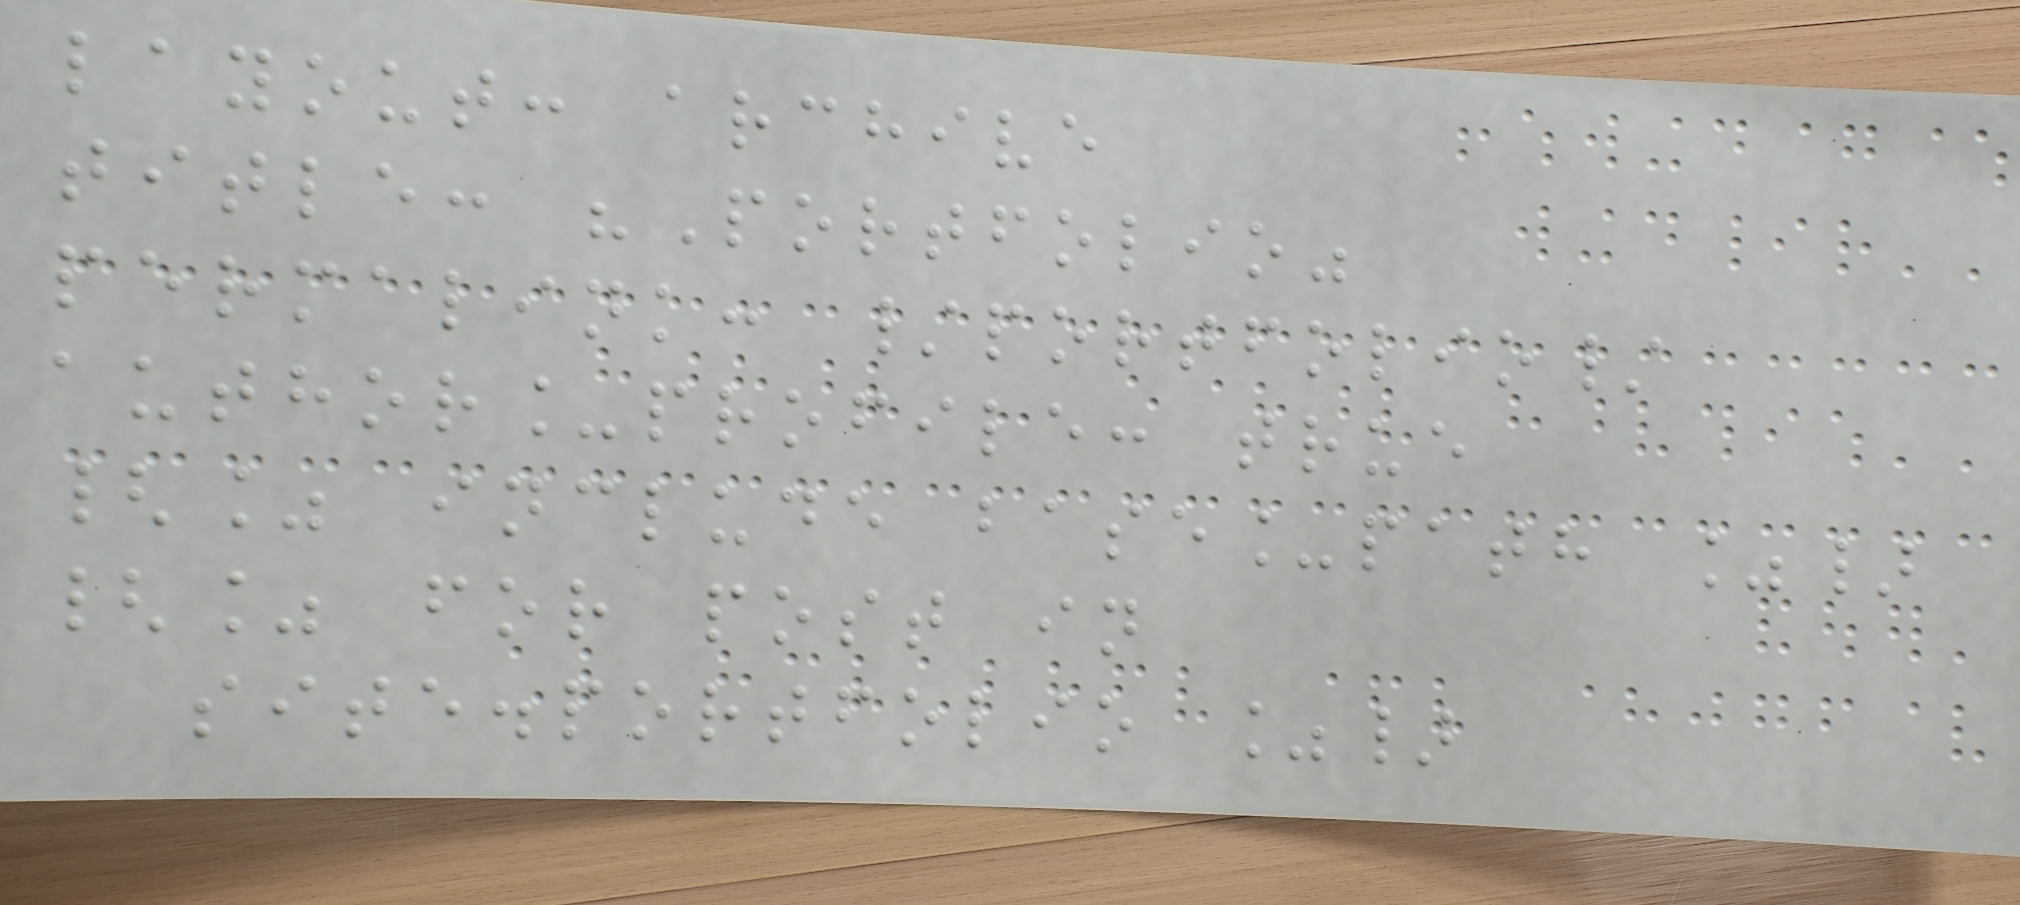layout: archive
title: "Portfolio"
permalink: /portfolio/
author_profile: true
{% include base_path %}
{% for post in
site.portfolio %}
